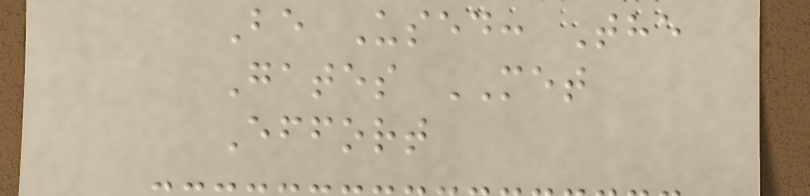Be Used: The
Gates MET
Effort
